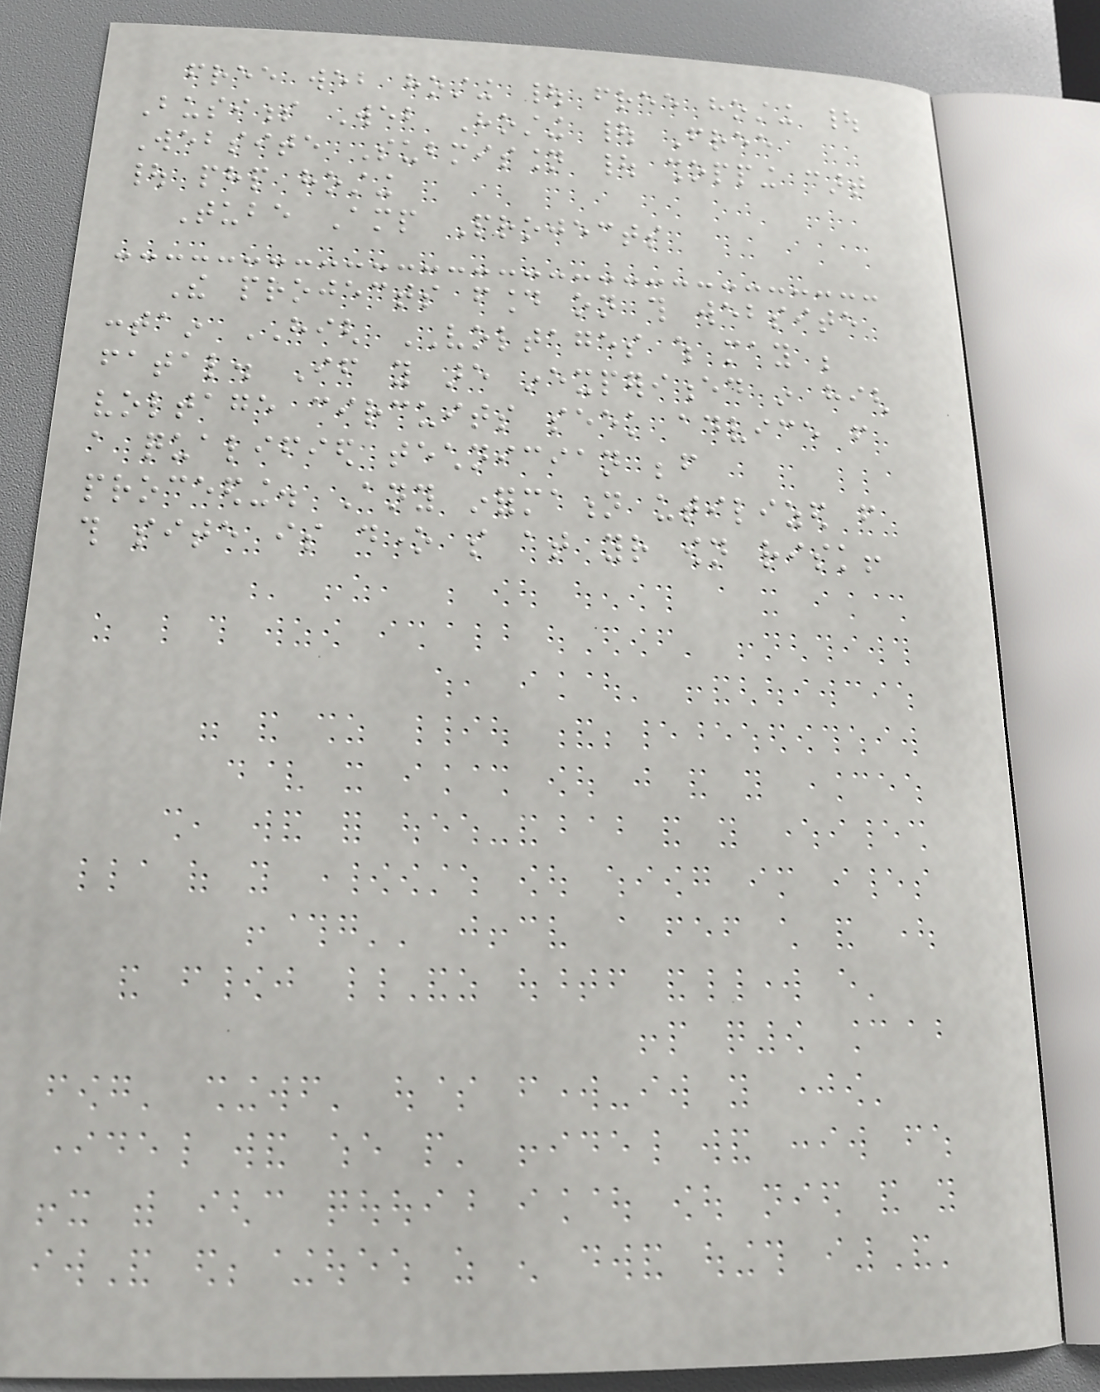free web hosting | free hosting |
Business Web Hosting | Free
Website Submission | shopping cart
| php hosting
Tube Amp Projects
The projects found on this website
contain HIGH VOLTAGES which may be
fatal. If you are inexperienced in high
voltage circuits seek advice from
a qualified technician before
proceeding. Any information utilized from
this site is done so at your own risk!
